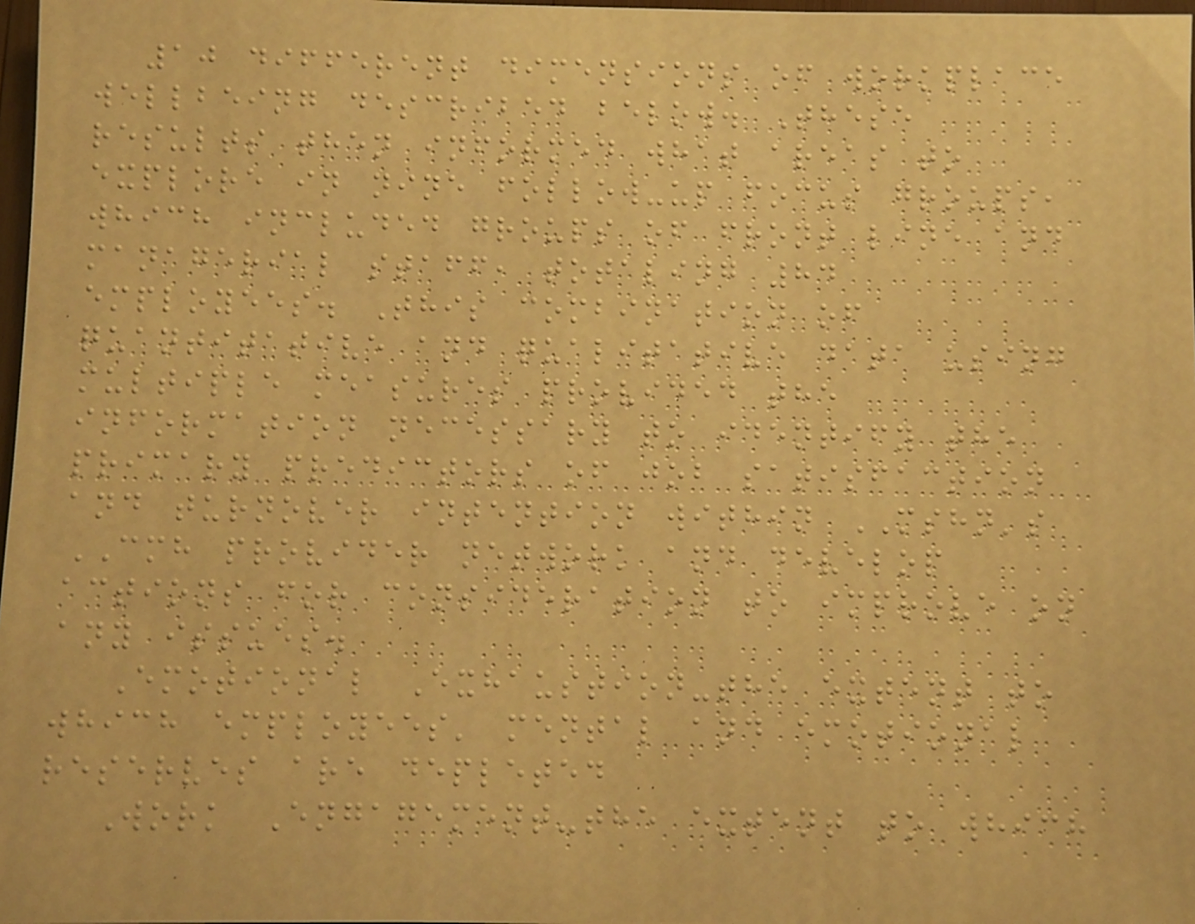10 different dimensions of workplace
wellbeing described below. These
results then informed what areas to
explore in nine follow-up focus groups,
which included groups of front line and
managerial staff, totaling 84
employees. This combination of
quantitative and qualitative data using
multiple measures provided the
information necessary to identify the
primary predictors of job satisfaction
and turnover intention within MSHN's
CMH provider network and develop
actions for consideration to improve on
any issues.
Emotional Exhaustion-the extent to
which employees' mental and emotional
reserves are depleted
Work Engagement-the extent to which
